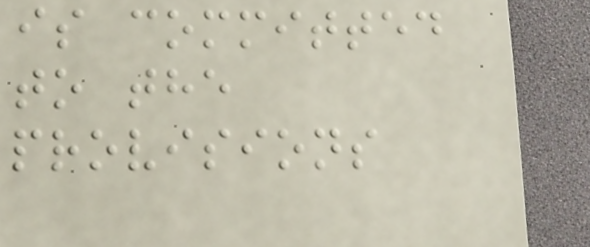is committed
to the
provisions
